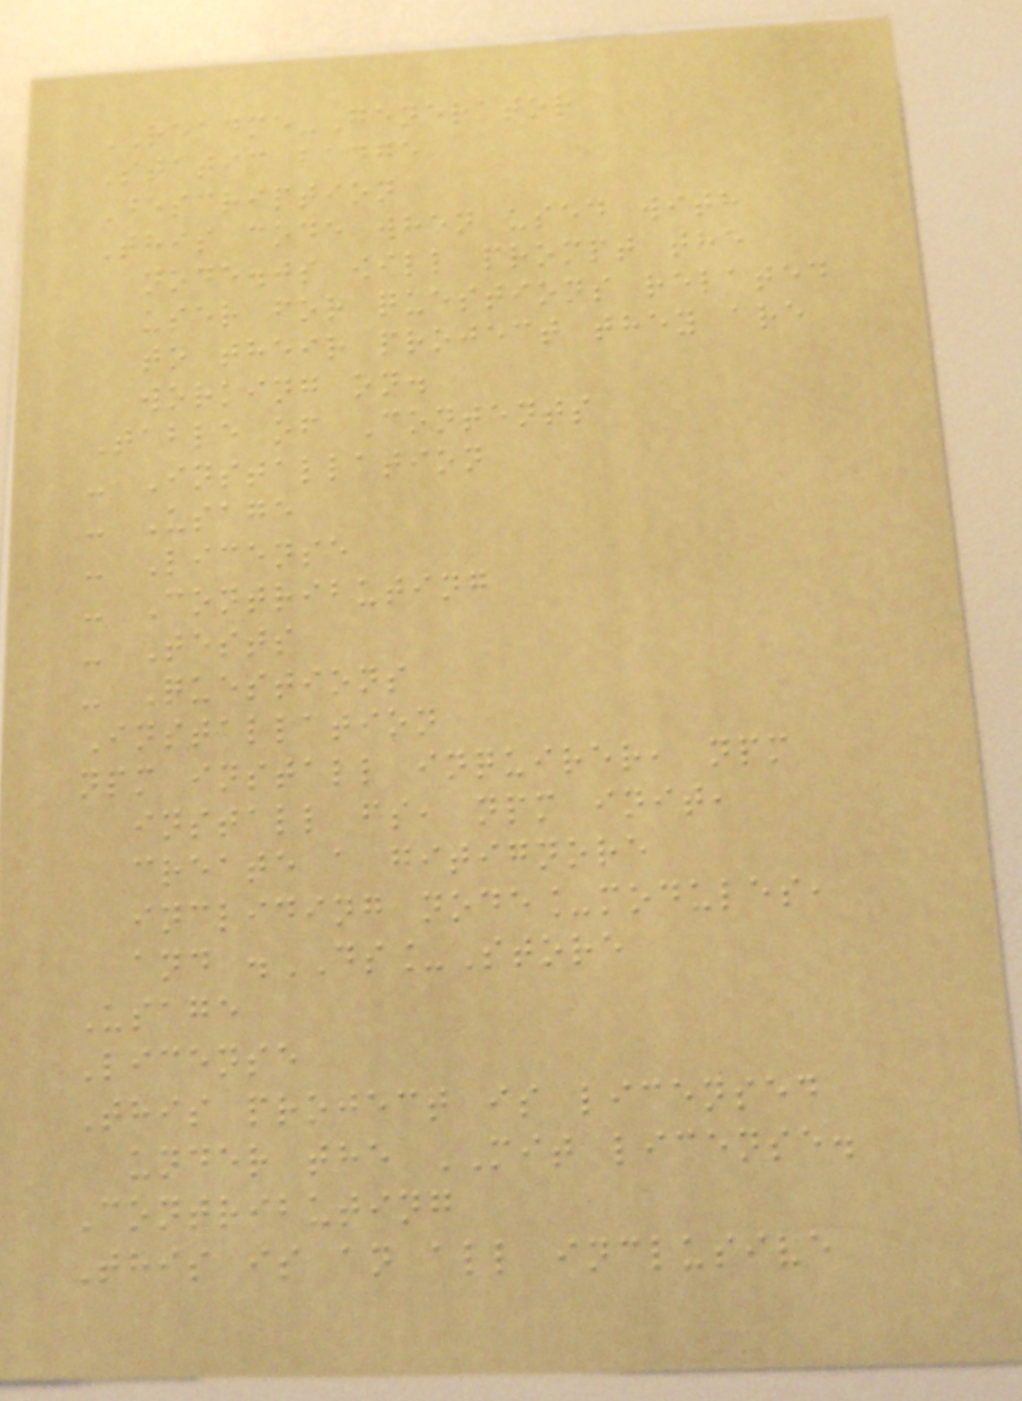README-Generator
Static badge
Description
This code when used with
node.js will prompt the
user for questions related
to their project they are
working on.
Table of Contents
- Installation
- Usage
- License
- Contributing
- Tests
- Questions
Installation
npm install inquirer, npm
install fs, npm init,
create a gitignore
incliding node_modules,
and .DS_Store
Usage
License
This project is licensed
under the MIT license.
Contributing
This is an all inclusive
